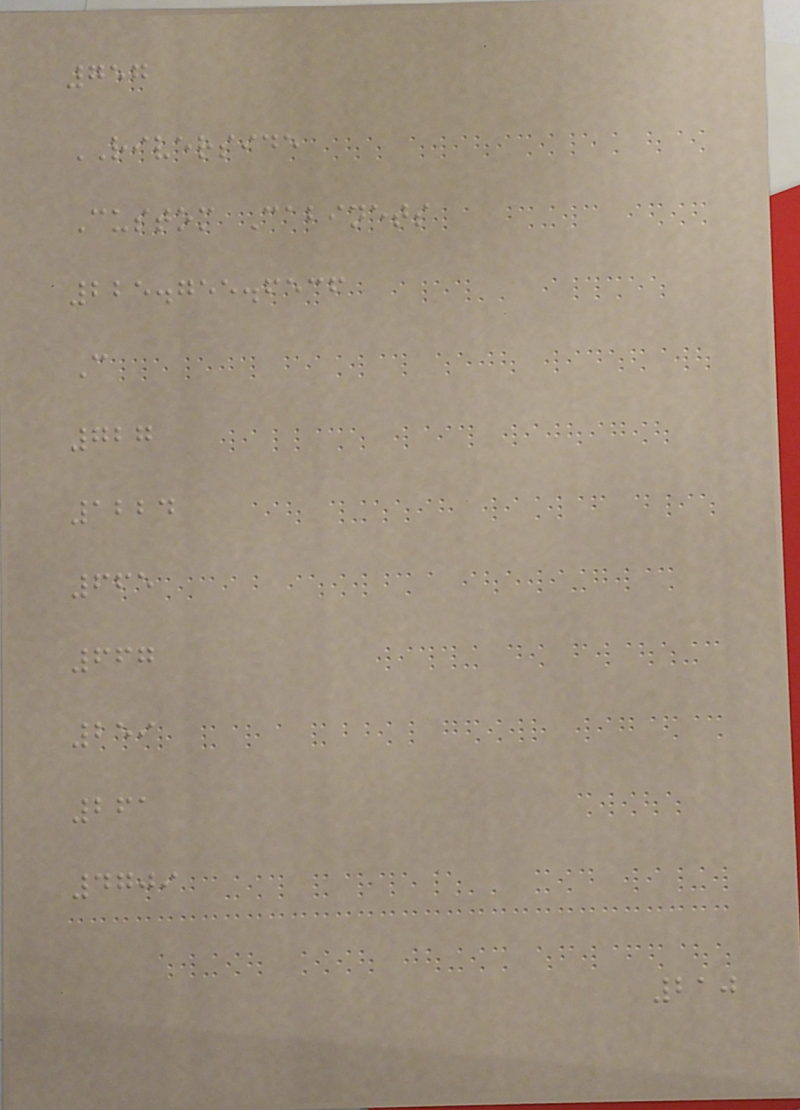757
RIVERSIDE
Custom Cabinets
225.755.6536
C
727
1224
665
667
259
261
4709
210
